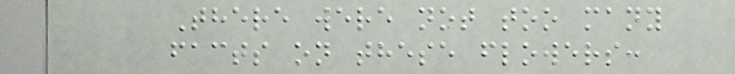There were not too many
facts on these flowers:
